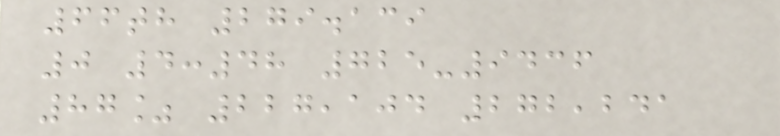66th 279.139
0 4:48 725-9436
87% 227,104 272,241
